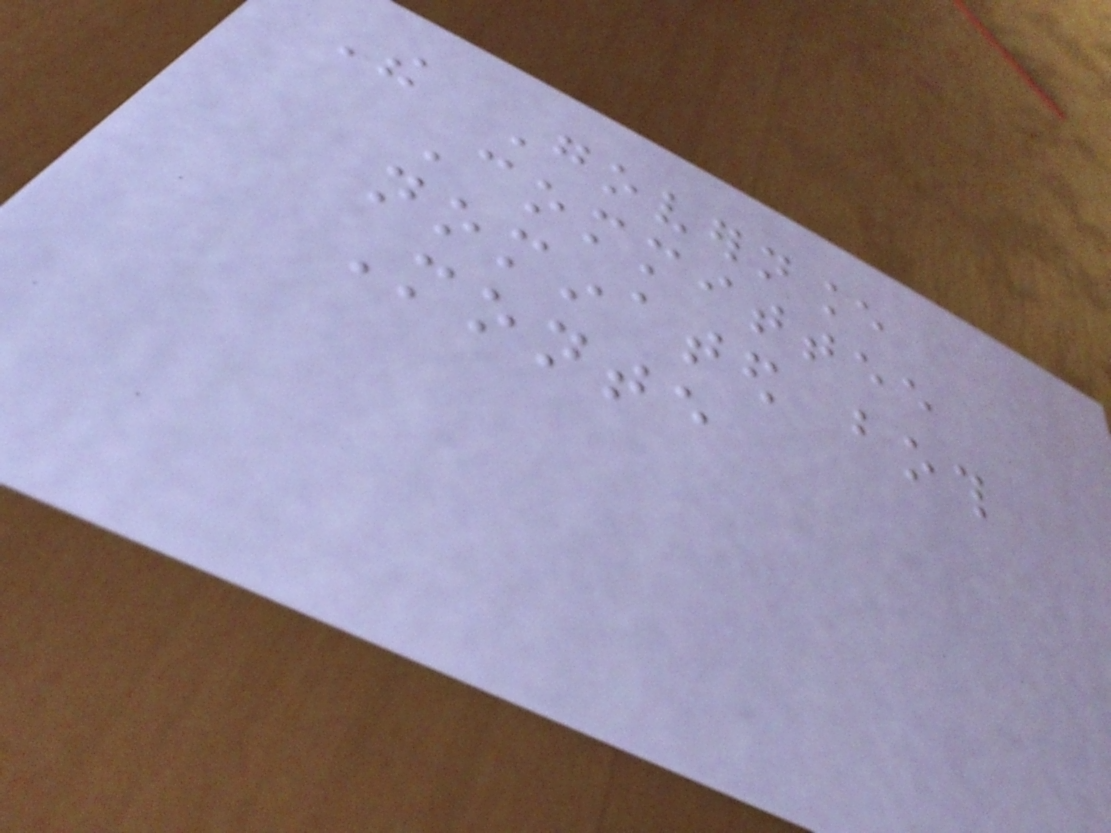The Governance
Committee
nominated both
Monte
